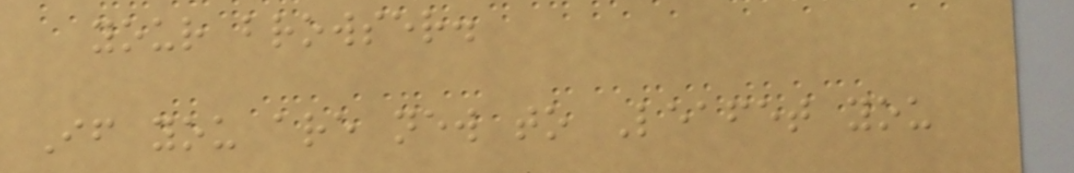your browser.
If you are new to Leafet you
